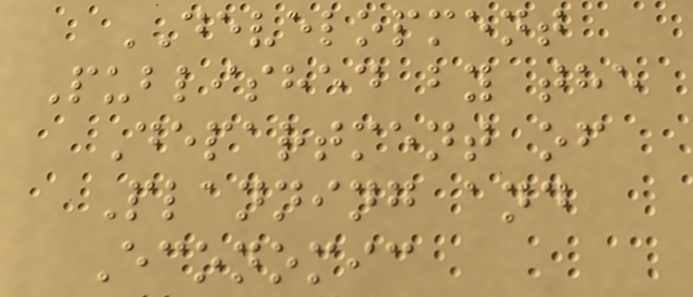DEVELOPMENT
Published by the
Department of
Planning and
Economic
